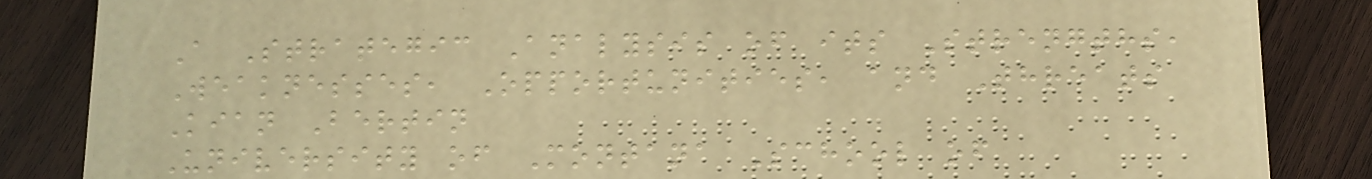A Strategic Analysis of its Strengths,
Weaknesses, Opportunities, and Threats
Kian Bertin
University of Montana School of
